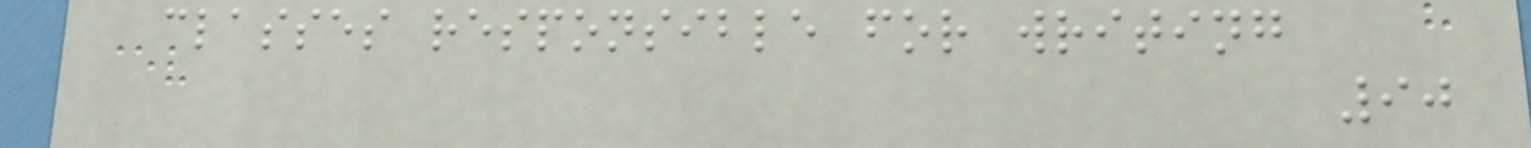classes responsible for writing
90
